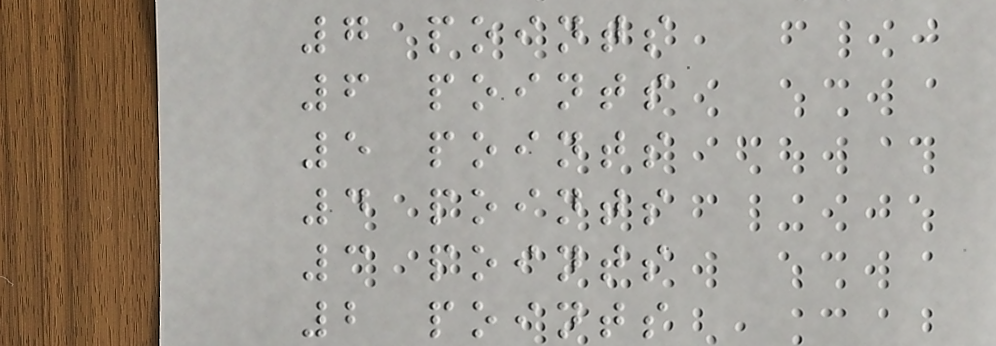7 points
6 points
5 points
4 points
3 points
2 points
